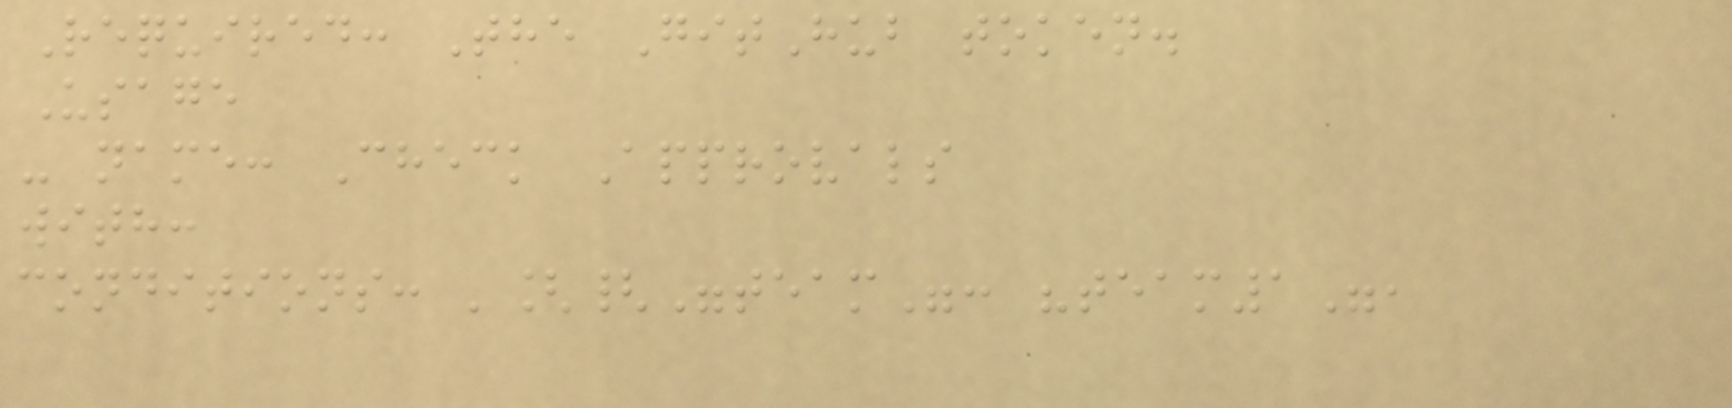Required: The GitHub token.
Usage
- name: Check Approvals
with:
conditions: '[{"team": "team1",
